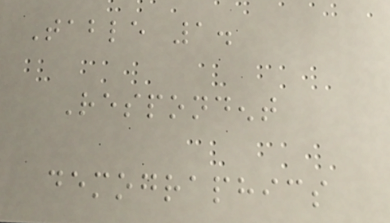Table 1.
Respondent
demographics
